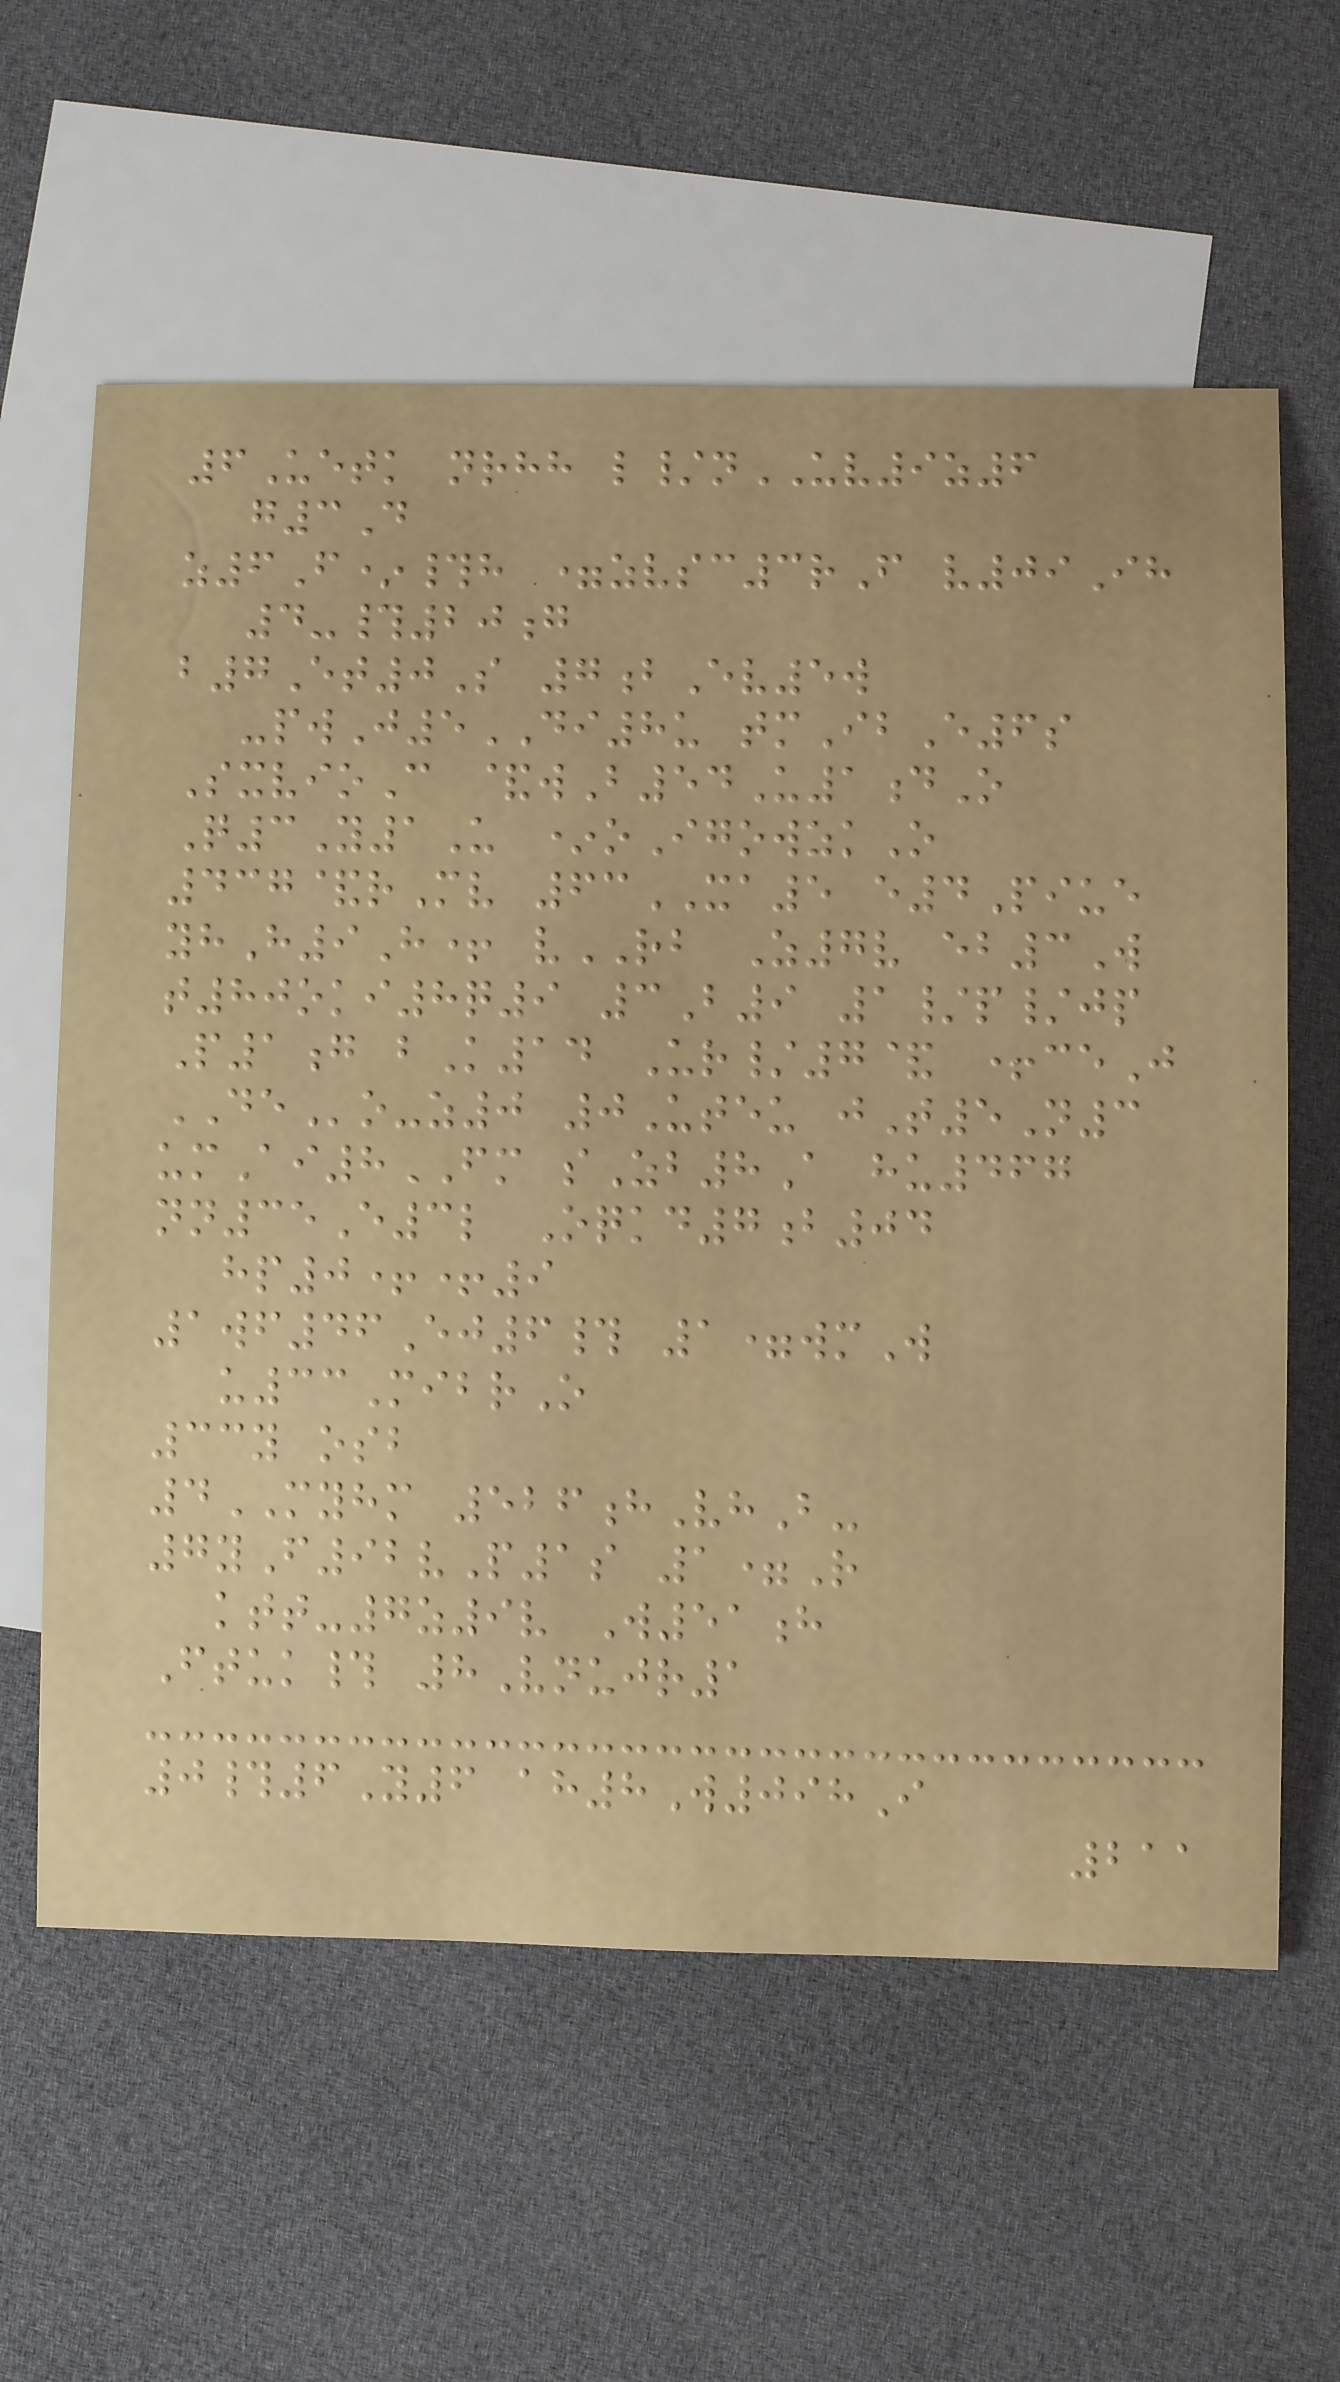6Uetk nrhh l/nUV9z6
g3D
z6F*#h =zvsc3rF v09Ih
4-#20g
b7Et0S 7bEv5w
-pwJ5DI8u tmIbE6s
SxvioC &wB54U1dO
Q3Y1U *oIgowzkO
437&rMv 63XA5 e4Piue
yhH9H+ vRB Z7v eb3W
t80oki8q9 3B9 1/p/jp
P1g bK14 Ur/7& +ceJ
DEo-z0 0Uteu jT5N3
umAi8FM sZb8A hu467
nn35E3l Oqkd7b04
hp0++9
1wf46Ej6# 1=wmW
u33MibrO
33y osb
4MYHM 526hVhB-
7yF92vP1s 1=R
ktt-7z9v W51h
Ftuk# 8Vnujr1
0#6Y6 ah8W098I
211
